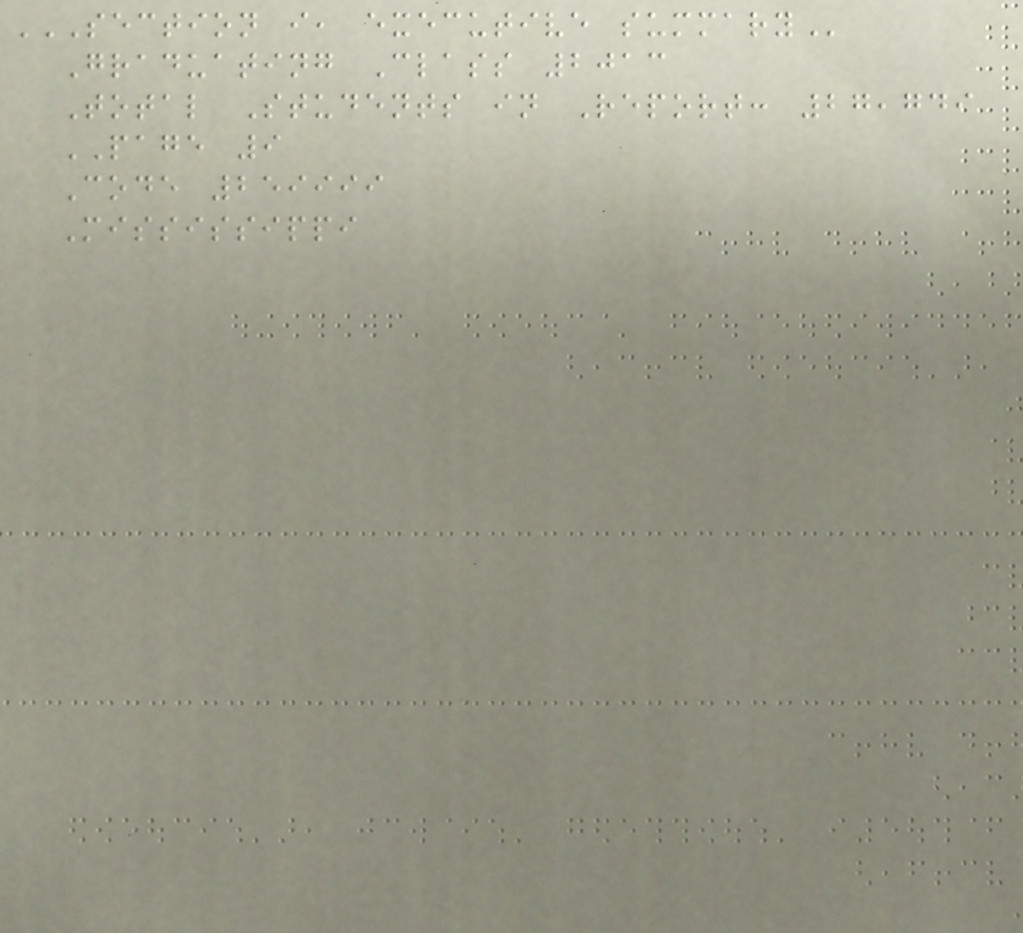SECTION I, EXECUTIVE SUMMARY
Graduating Class 2013
Total Students in Report: 27,749
PAGE 9
Code 259999
Mississippi
